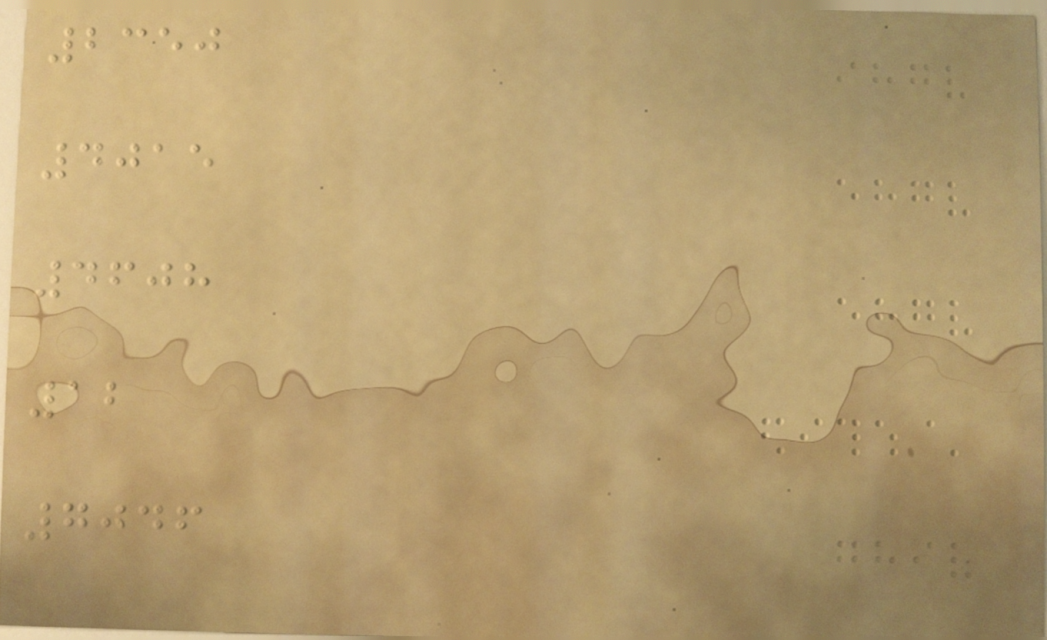2350
4015
4608
12
7046
